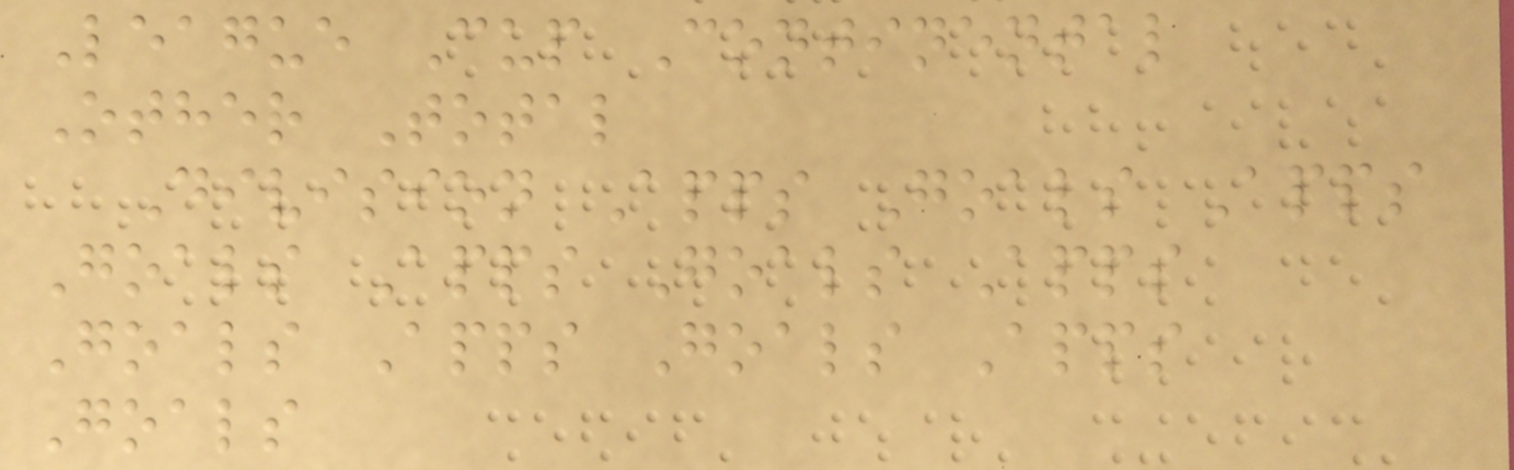League Cup Continental
Other Total
Division Apps Goals Apps
Goals Apps Goals Apps
Goals Apps Goals Apps
Goals
